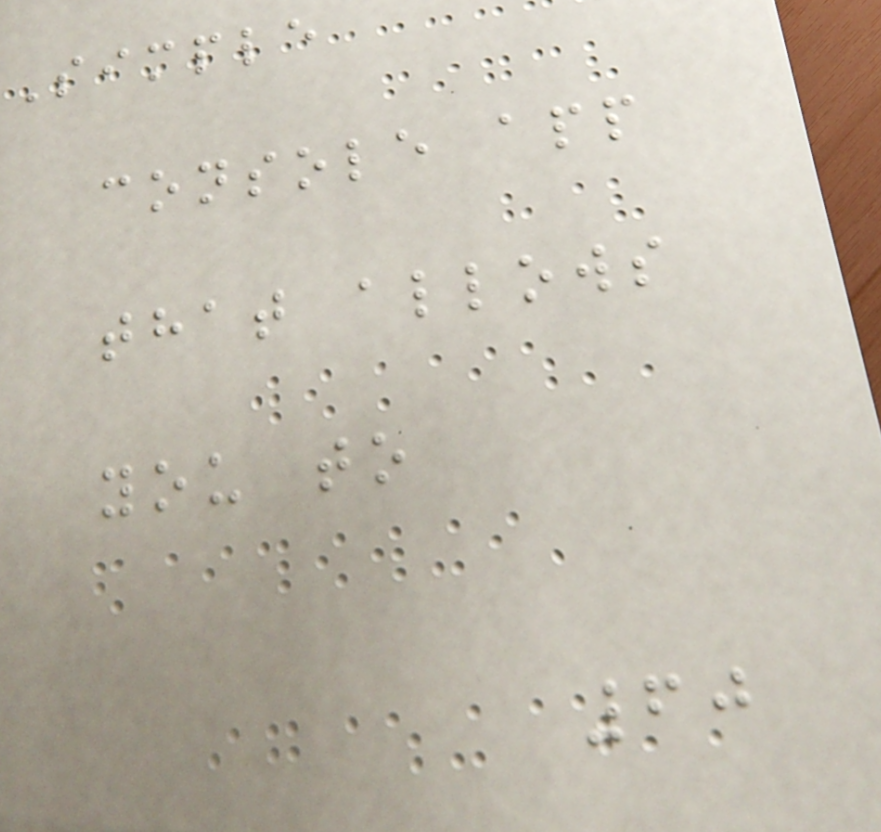Simple
console app
that allows
you to
60
